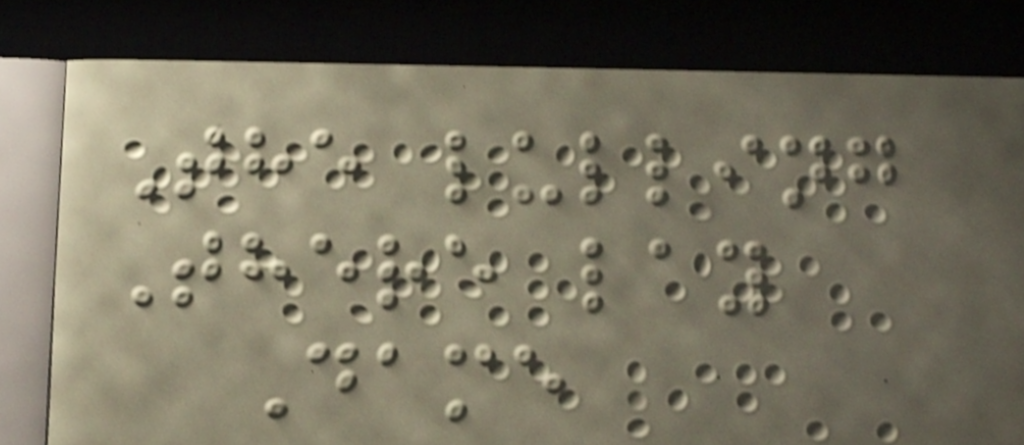The lulling
There lay
Dame
